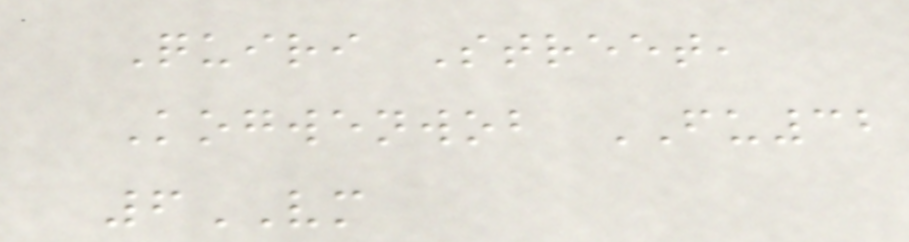Quiri Street,
Kogwenwob FU32
6VM
